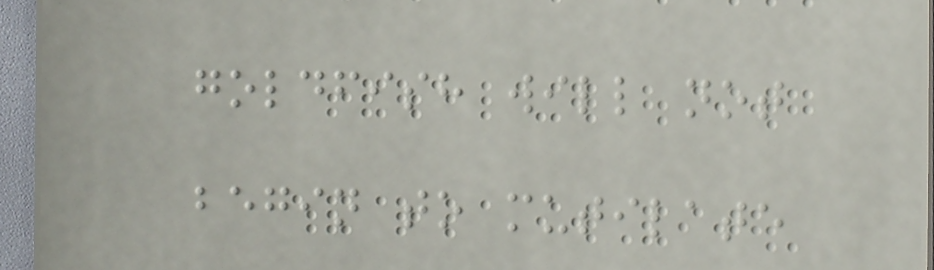goldfish will not
begin to mutilate
